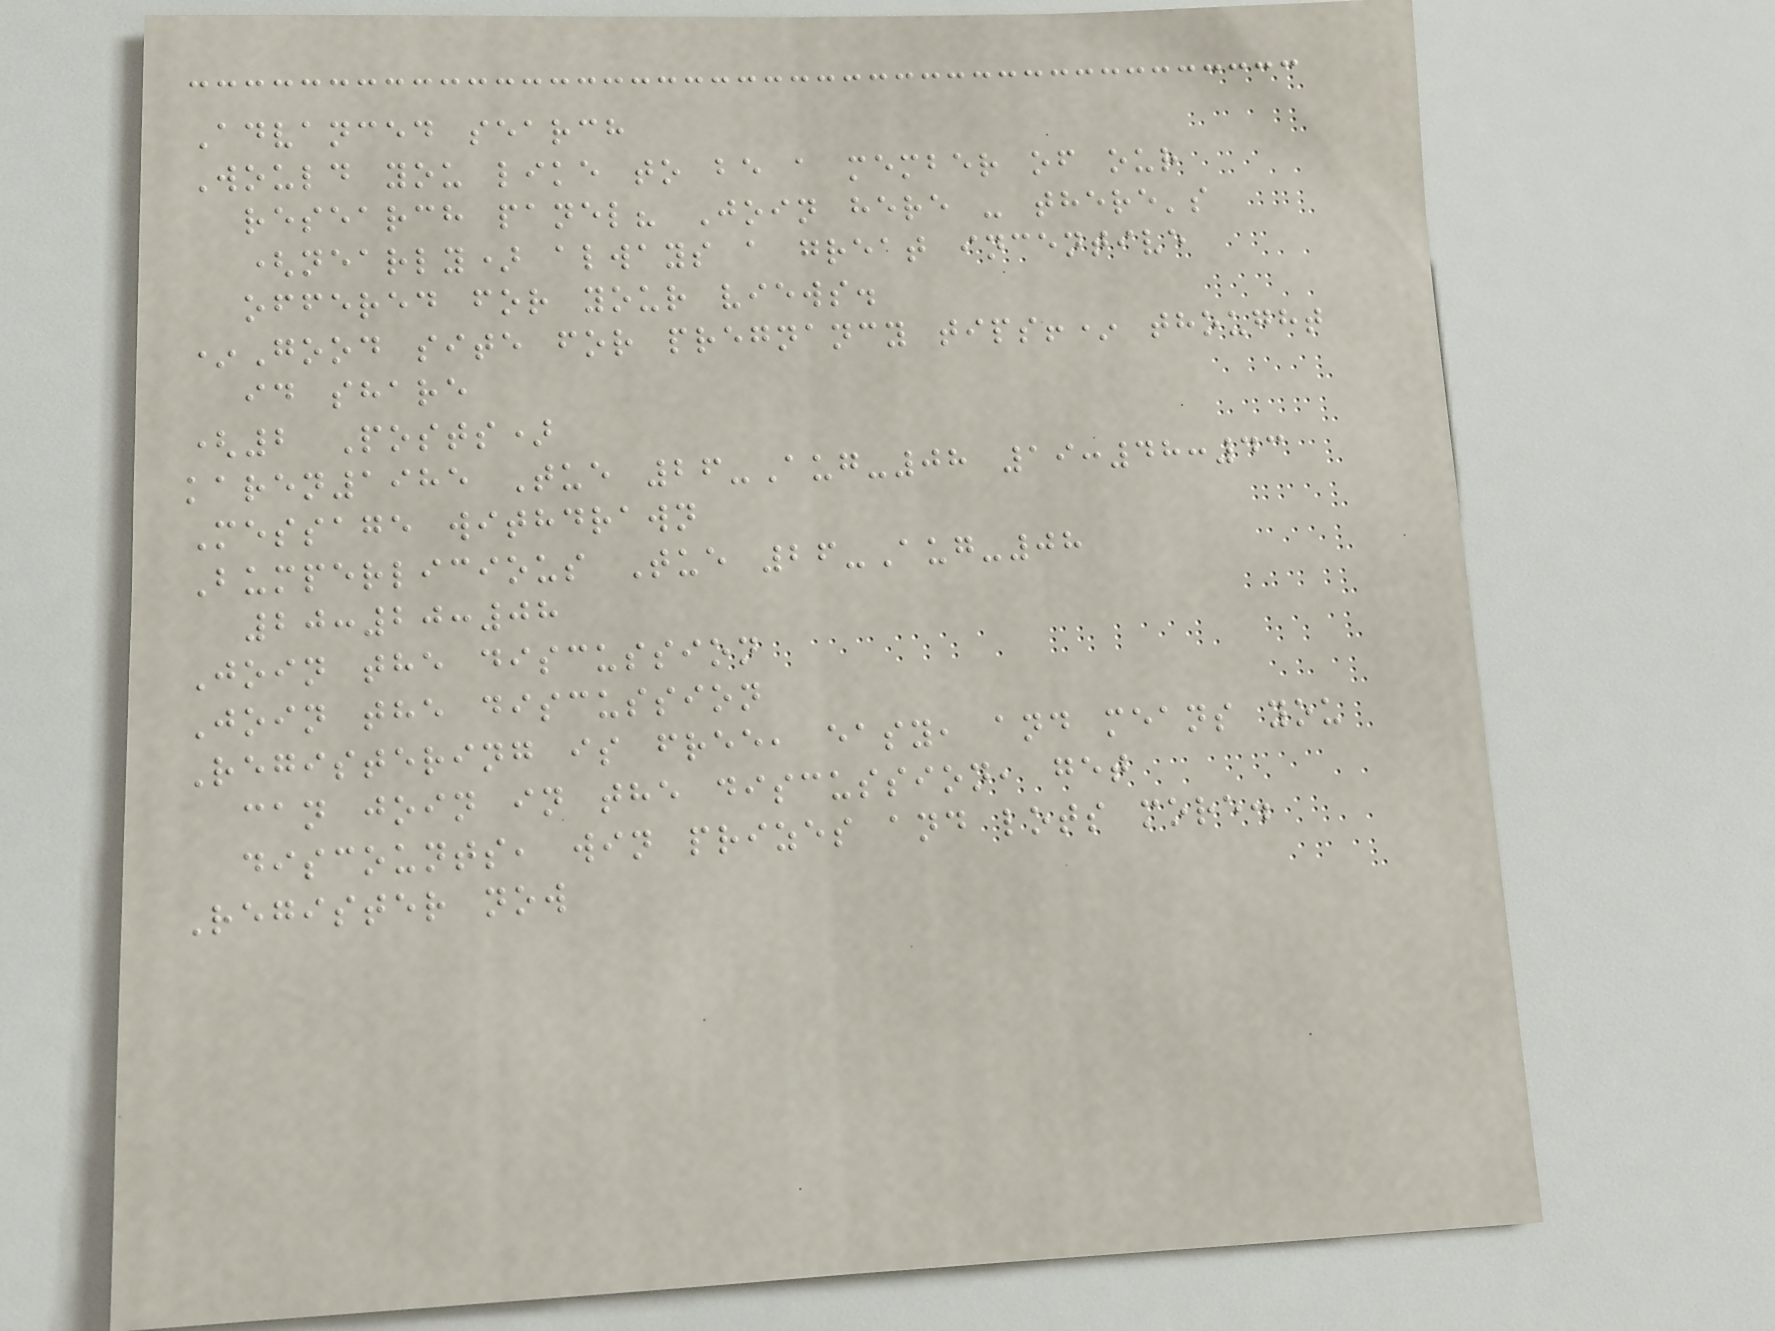Advanced search
Would you like to be a member of our
research panel? Join here - there's
(nearly) always a great incentive
offered for your views.
*Good site for pregnancy tips!* thought
id share
(2 Posts)
karen1985 Tue 26-Aug-08 19:48:43
Message withdrawn
Bumperlicious Tue 26-Aug-08
20:20:08
Join the discussion
Join the discussion
Registering is free, easy, and means you
can join in the discussion, get
discounts, win prizes and lots more.
Register now
